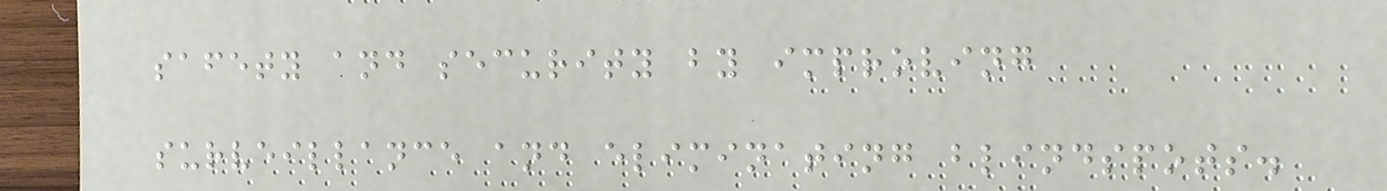safety and security by improving
surveillance and eliminating blindspots.
